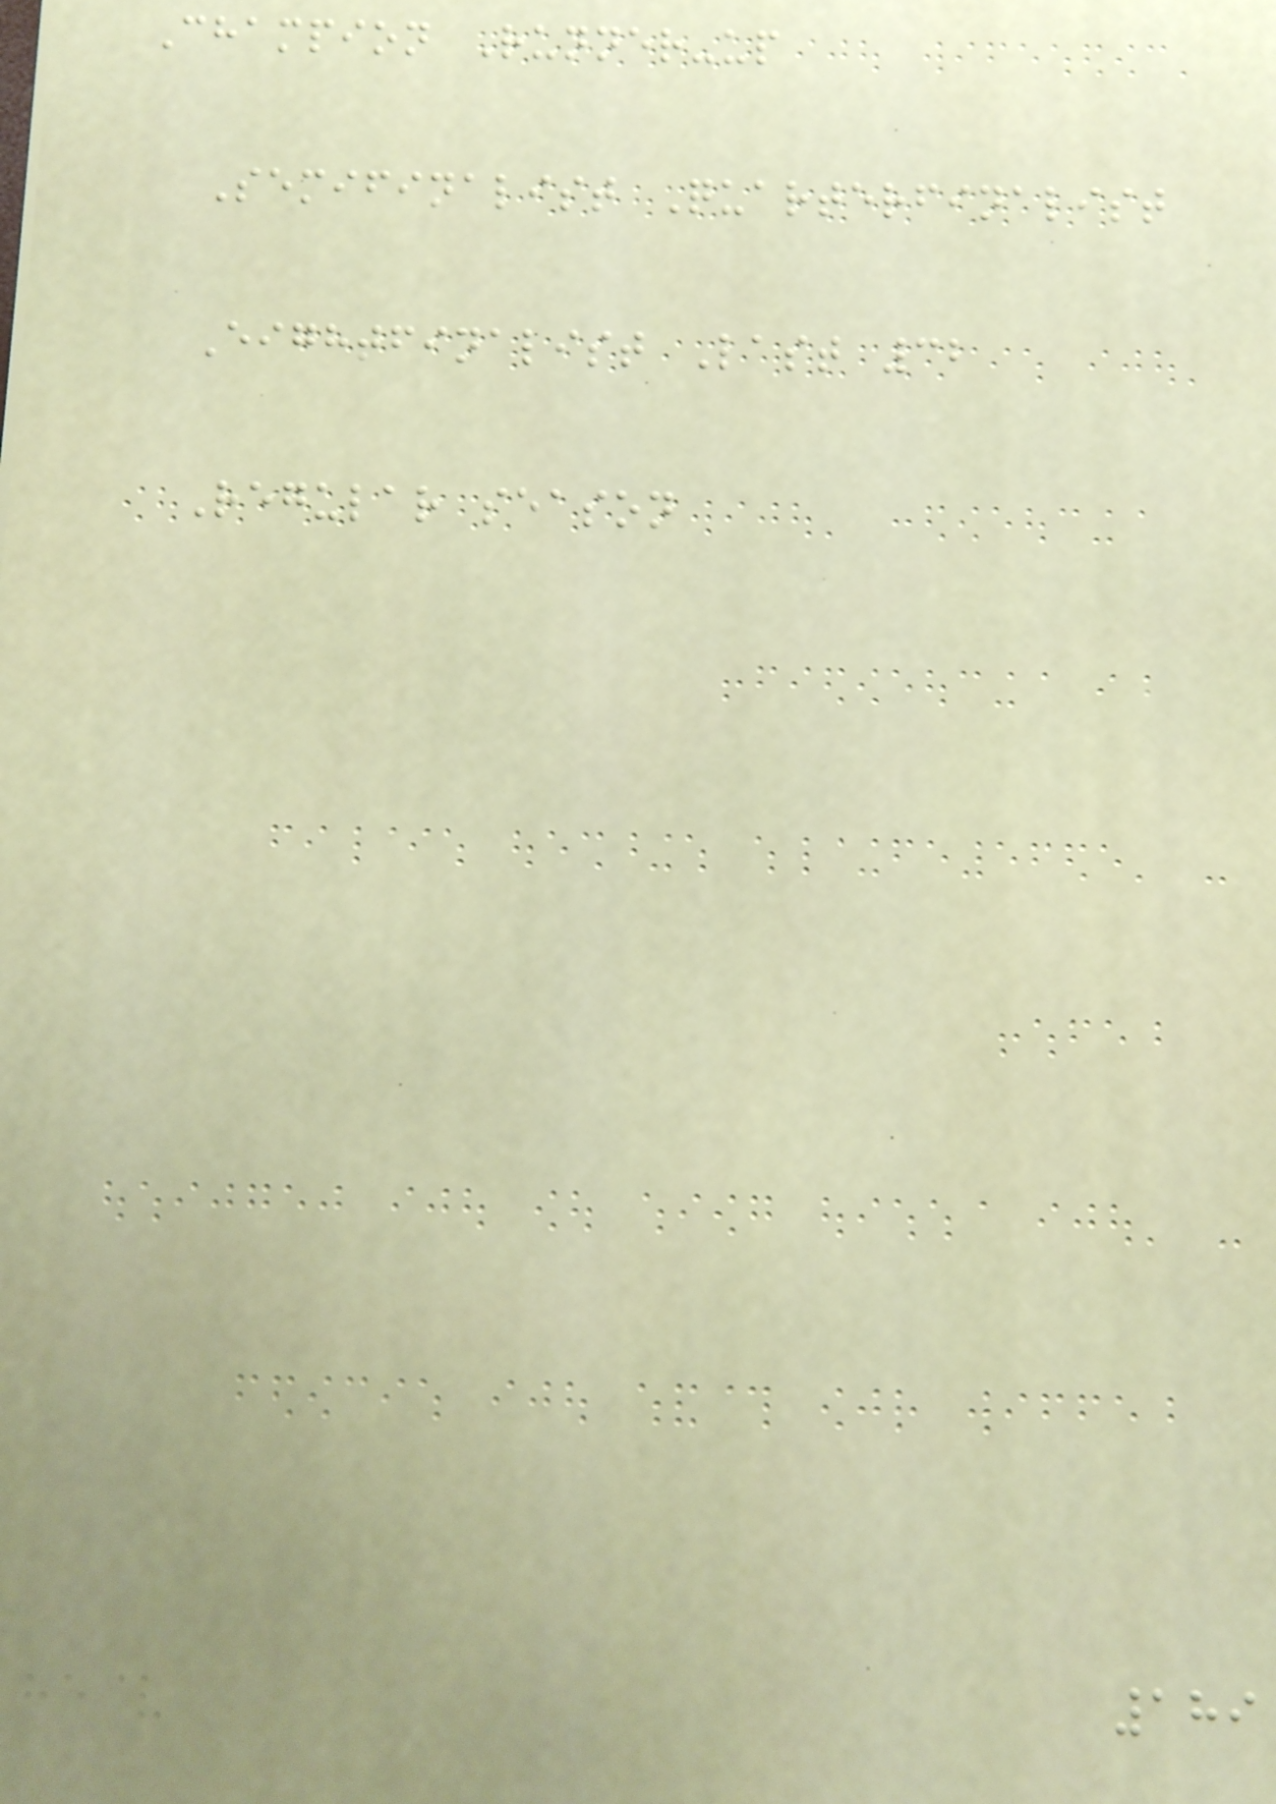Champion Runner-up
Semifinalist Quarterfinalist
Eightfinalist Last 32
Regular season
189
